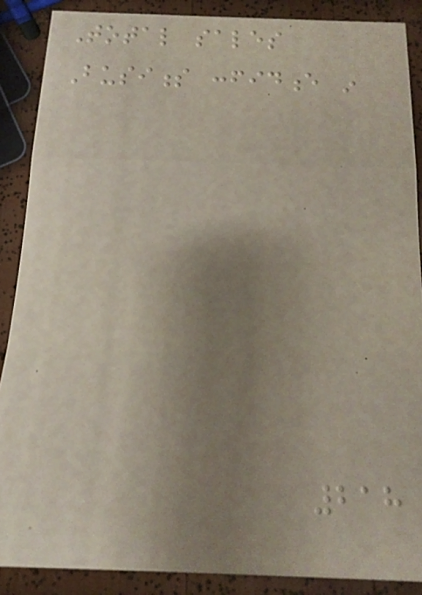Total sales
Business confidence in
218
